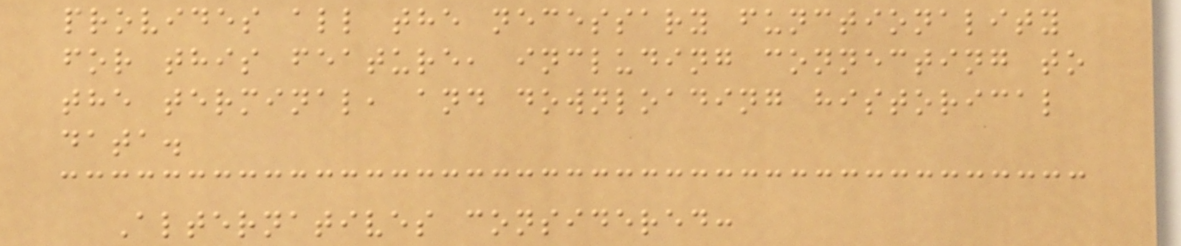provides all the necessary functionality
for this feature, including connecting to
the terminal, and downloading historical
data.
Alternatives considered:
